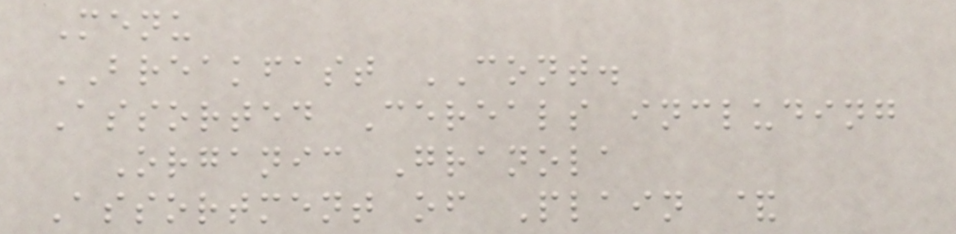Menu
BREAKFAST CONT.
Assorted Cereals including
Organic Granola
Assortment of Plain &
